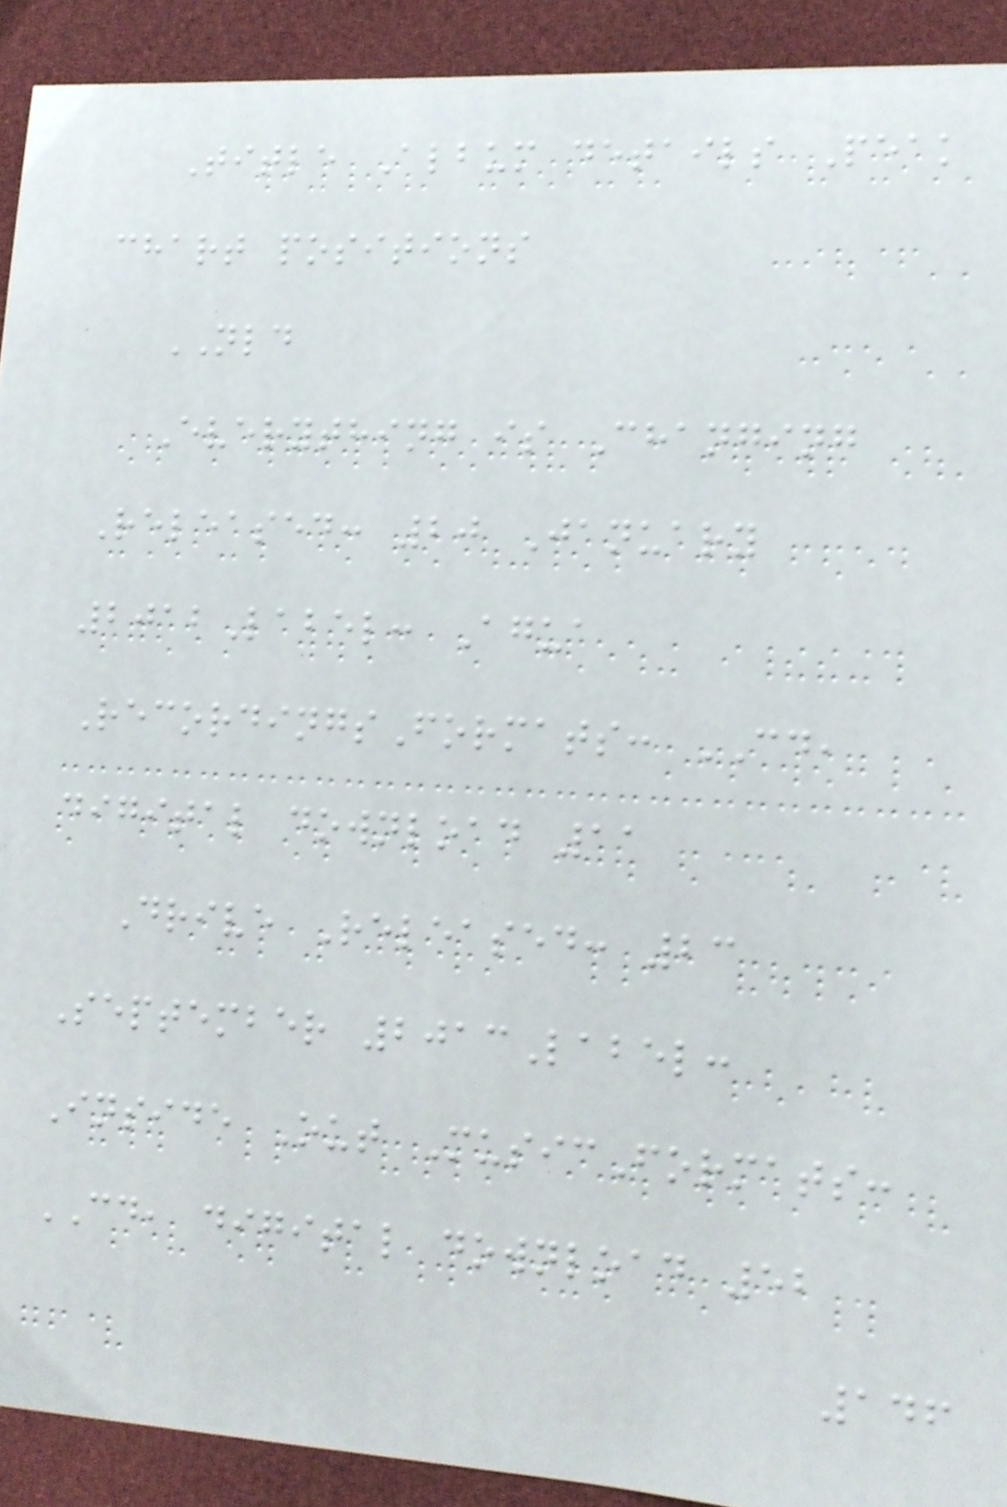Title Album details Peak
chart positions
NLD
Everything is Changing
Released: 20 January
2012Label: Agua
RecordingsFormats: CD,
digital download 11
Drive Released: 23
September 2013Label:
Inside Out MusicFormats:
CD, digital download 52
146
